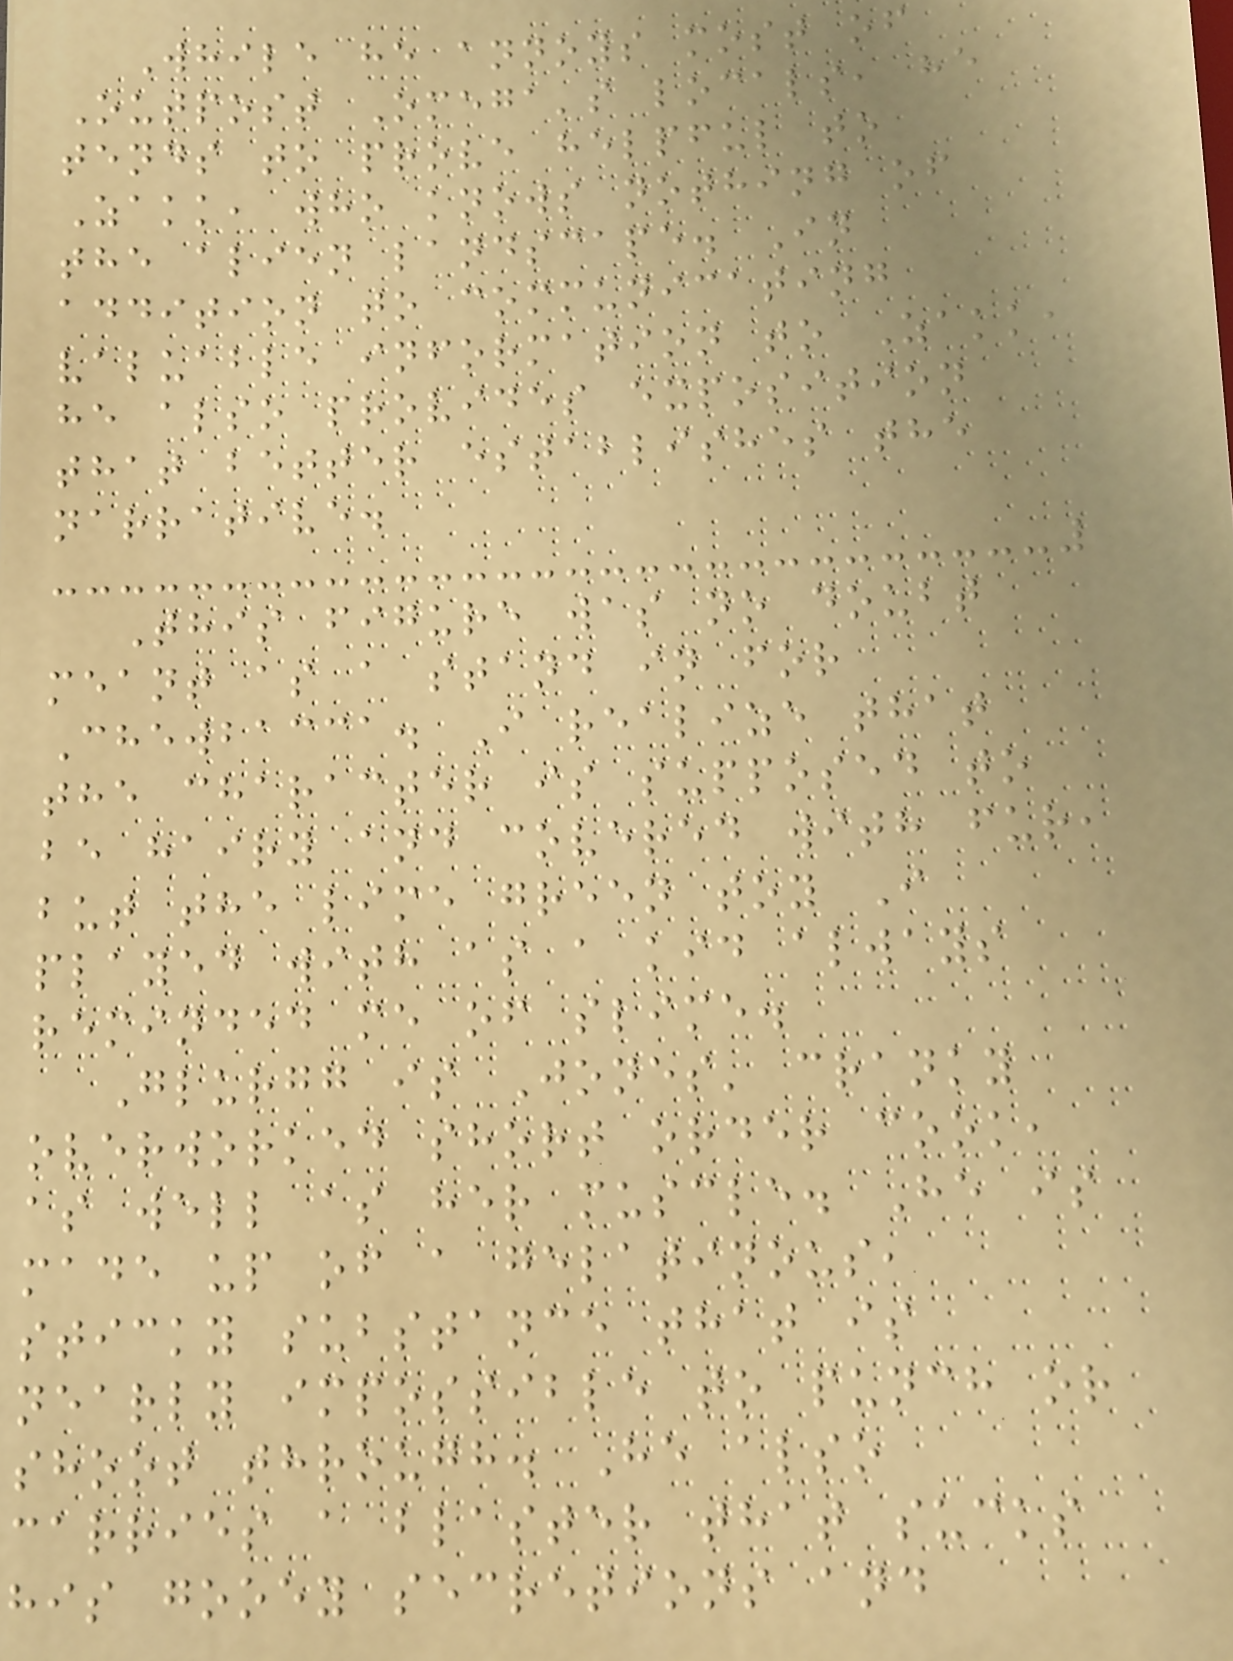While he annoys most of
Outpost Omega's locals, he
tends to prove helpful to
Zakk, who knows nothing of
the alien landscape. In
addition to communicating
valuable information to Zakk,
he also provides exposition
that better establishes the
narrative.
This figure was no doubt
meant as a stand in for
Chewbacca. I realize that
the character is supposed to
be hairy and covered with fur,
but the lime green toy I
played with as a kid always
reminded me of slime.
Glurgg is Jones' cranky
overworked short order cook,
as well as her muscle. He is
made up of a gelatinous,
sticky substance that is
nearly impossible to punch or
shoot through. He also
carries a blaster that sucks
his gooey secretions and
